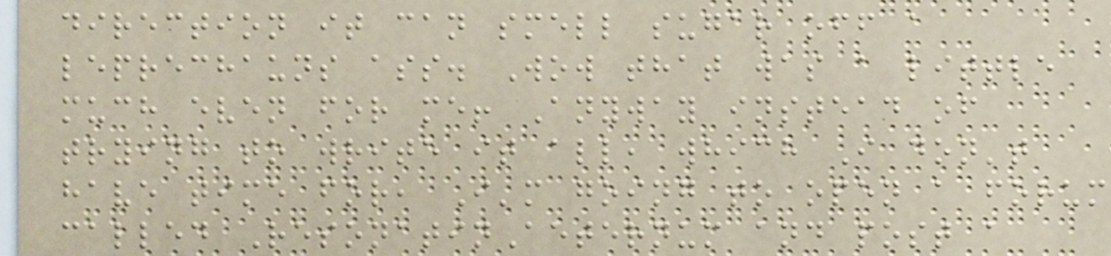direction it can smell sugar off a
leprechauns ass. Wow that was a little
much even for me! Anyway instead of
trying to write it all, which I don't
have time for, I'm going to open a forum
called ResonatinAeternum and post a
